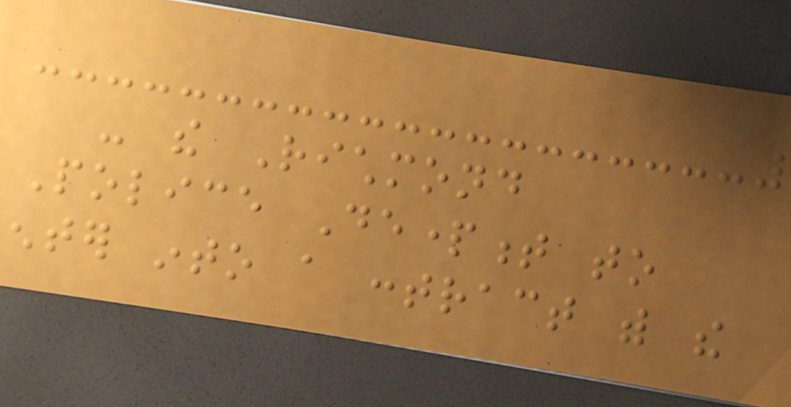- the Richmond
Police Department to
enter into a contract with the
